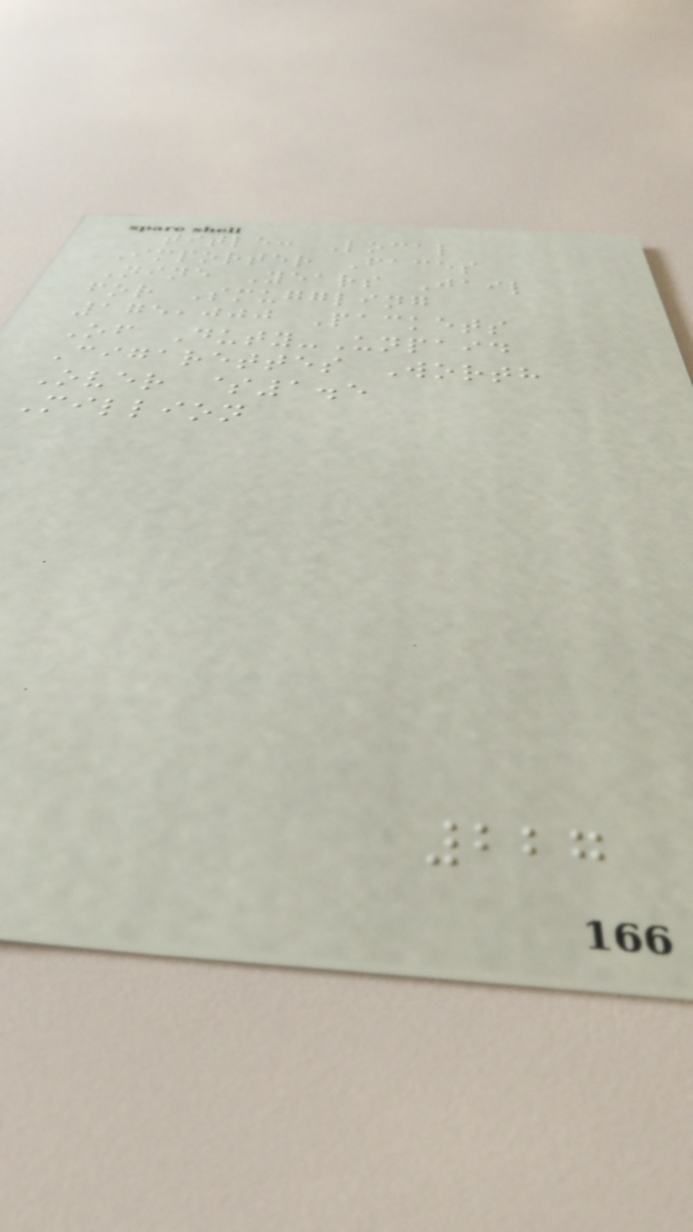title: Local
Importer Faces
Nine Years Jail
for Smuggling
175,000 Packets
Of Duty-Unpaid
Cigarettes Worth
Over $1.5
Million
227
